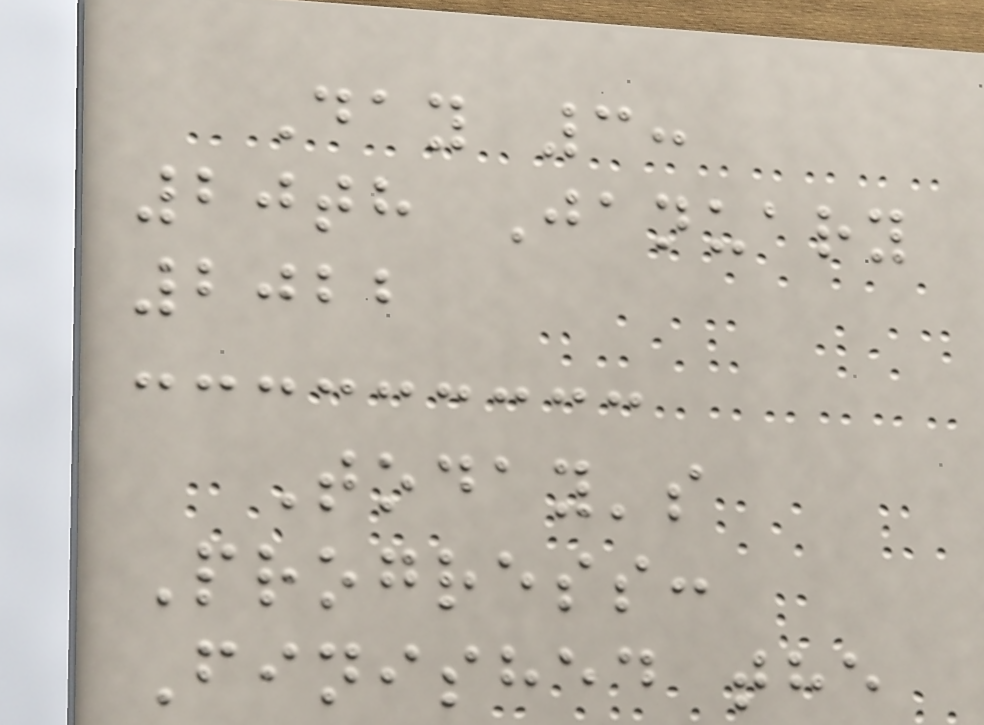Day 3:
20th January
2022
Today's
Progress:
Finished the
